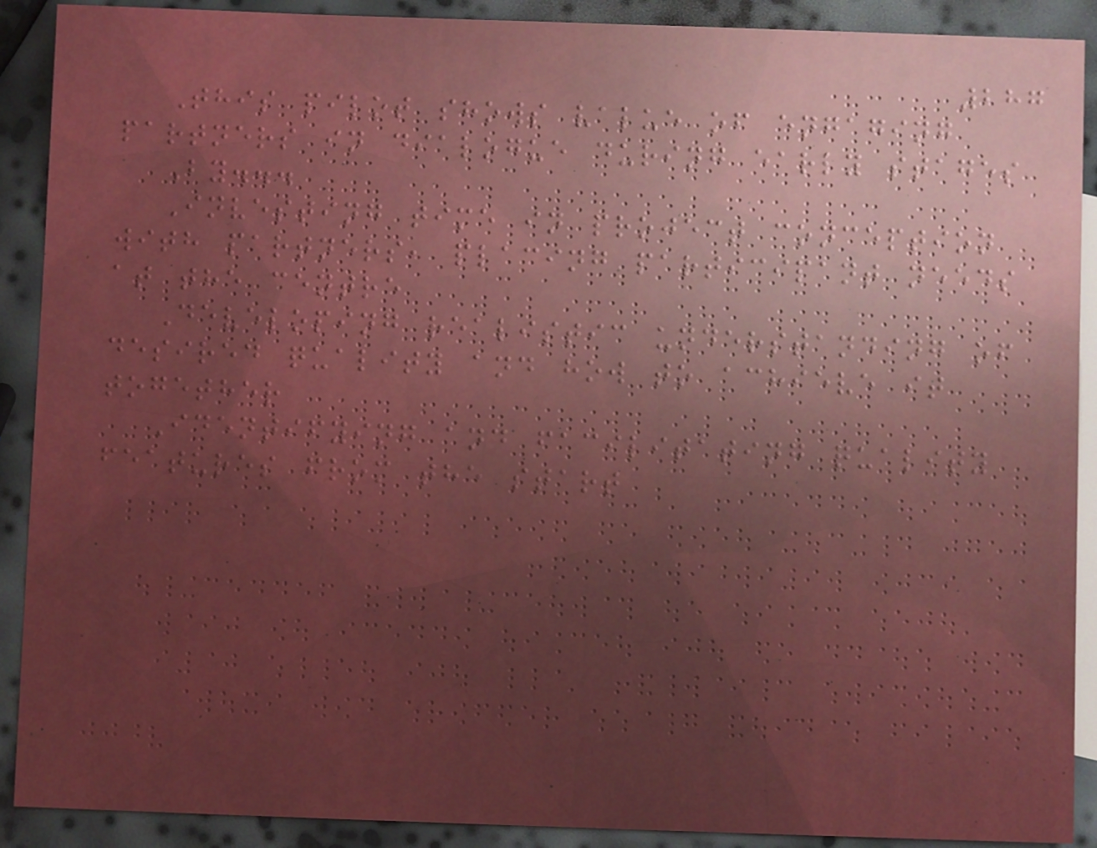287
This pilot shows value of engaging
partners in dialogue during early stages
By...
Investing time in project conception
with partners, placing participant needs
at the centre
Developing realistic understanding of
desired quality and how to achieve it
together
Identifying and facilitating quality
features from the start
